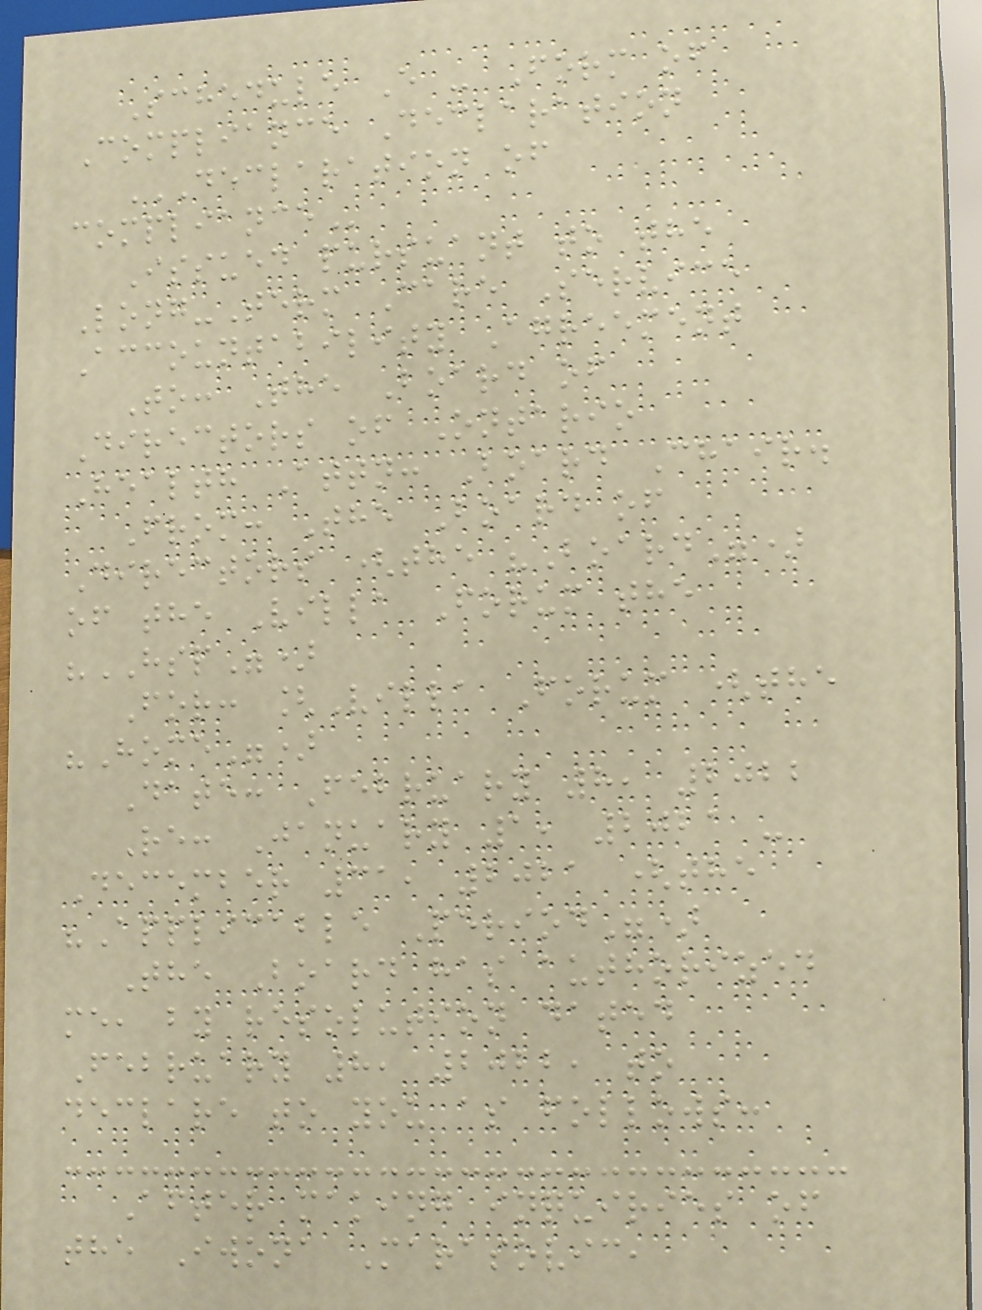Schedule E - Form of
Compliance Declaration
DECLARATION OF
COMPLIANCE
Issued pursuant to the
Long-Term Care Service
Accountability Agreement
To: The Board of
Directors of Ontario
Health Attn: Board Chair.
From: The Board of
Directors (the "Board")
of the Villa Forum the
"HSP")
For: [Villa Forum (the
"Home")
Date: February 8, 2022
Re: January 1, 2021 -
December 31, 2021 (the
"Applicable Period")
The Board has authorized
me, by resolution dated
February 8, 2022, to
declare to you as follows:
After making inquiries of
the Iwona Marasovic,
